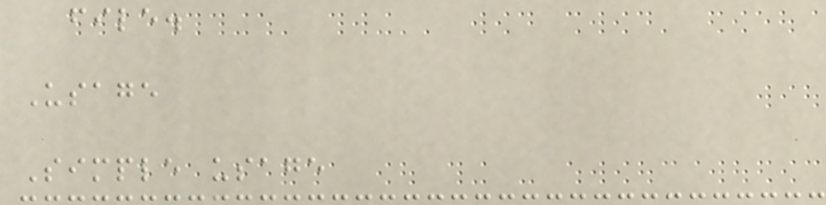file.
Usage
Simple usage
